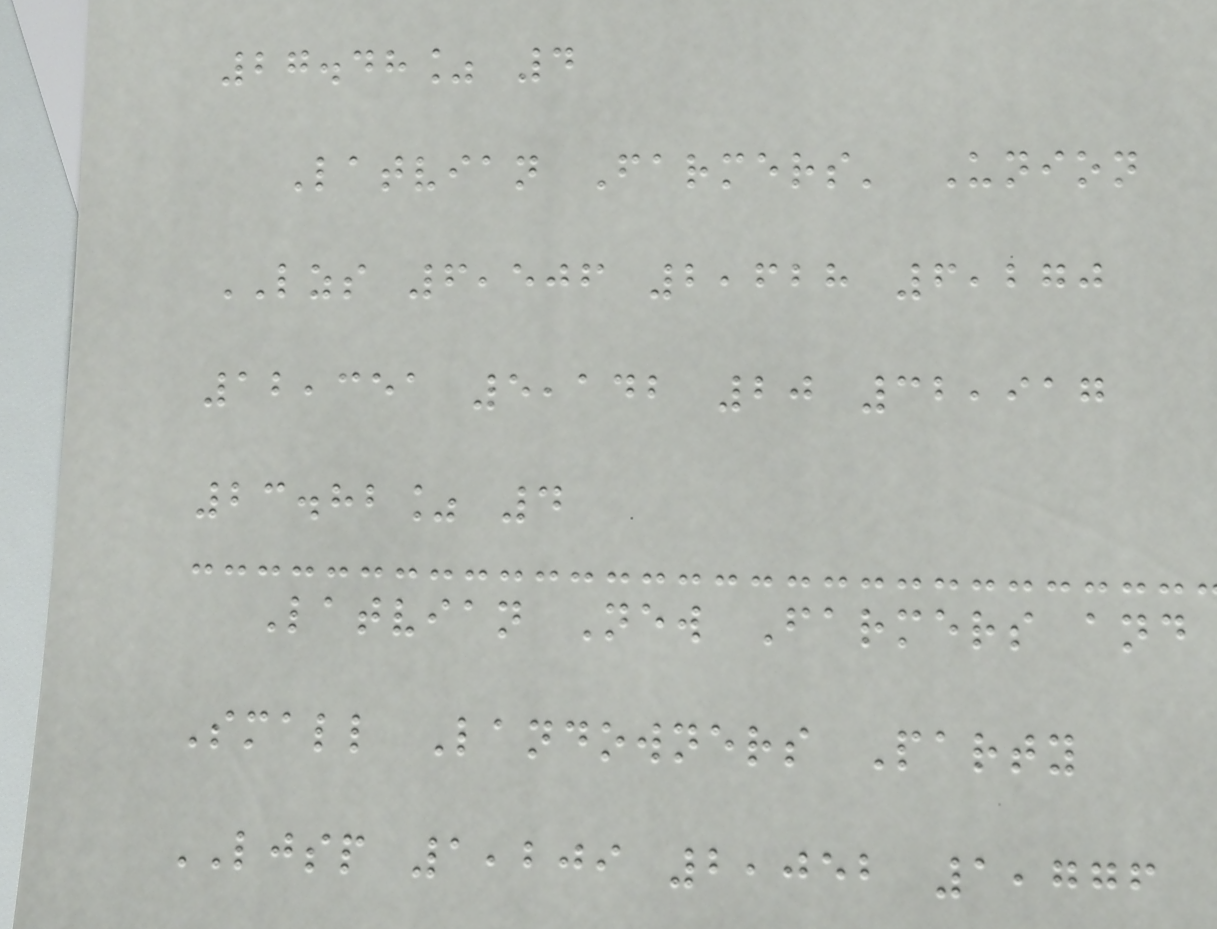27.48% 4
Latvian Farmers' Union
LZS 6,506 2,628 6,270
12,351 5,142 20 32,917
23.82% 4
Latvian New Farmers and
Small Landowners Party
LJSP 1,209 2,052 1,776
